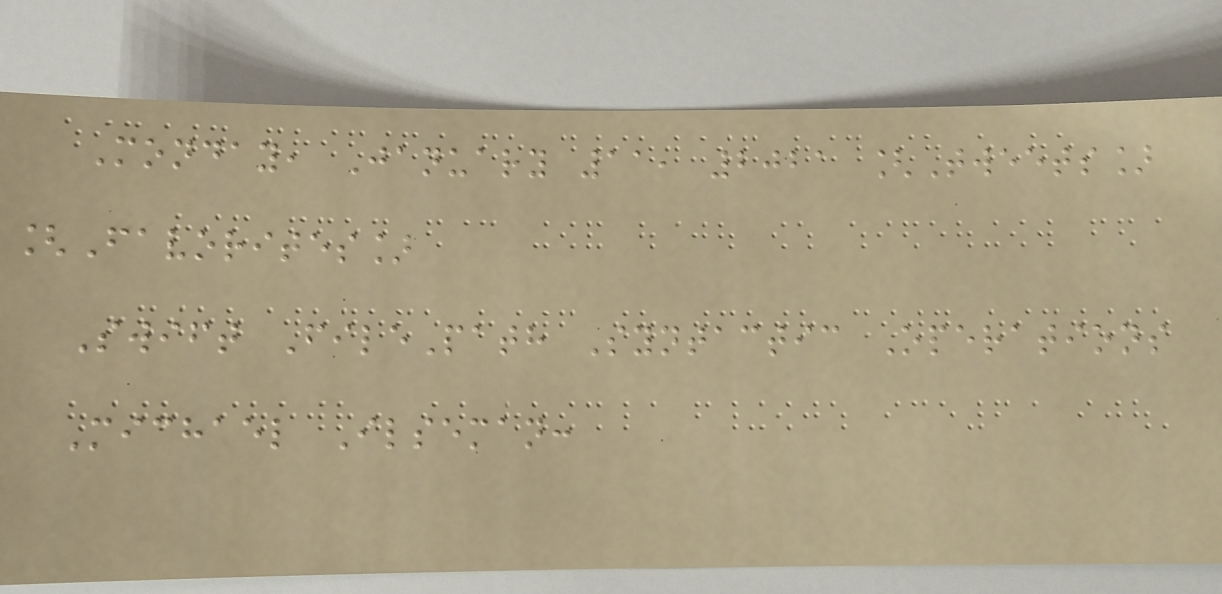Monday, January 11, 2021 [Tweets]
[Favorites]
Swift FilePath Syntactic Operations
Michael Ilseman:
